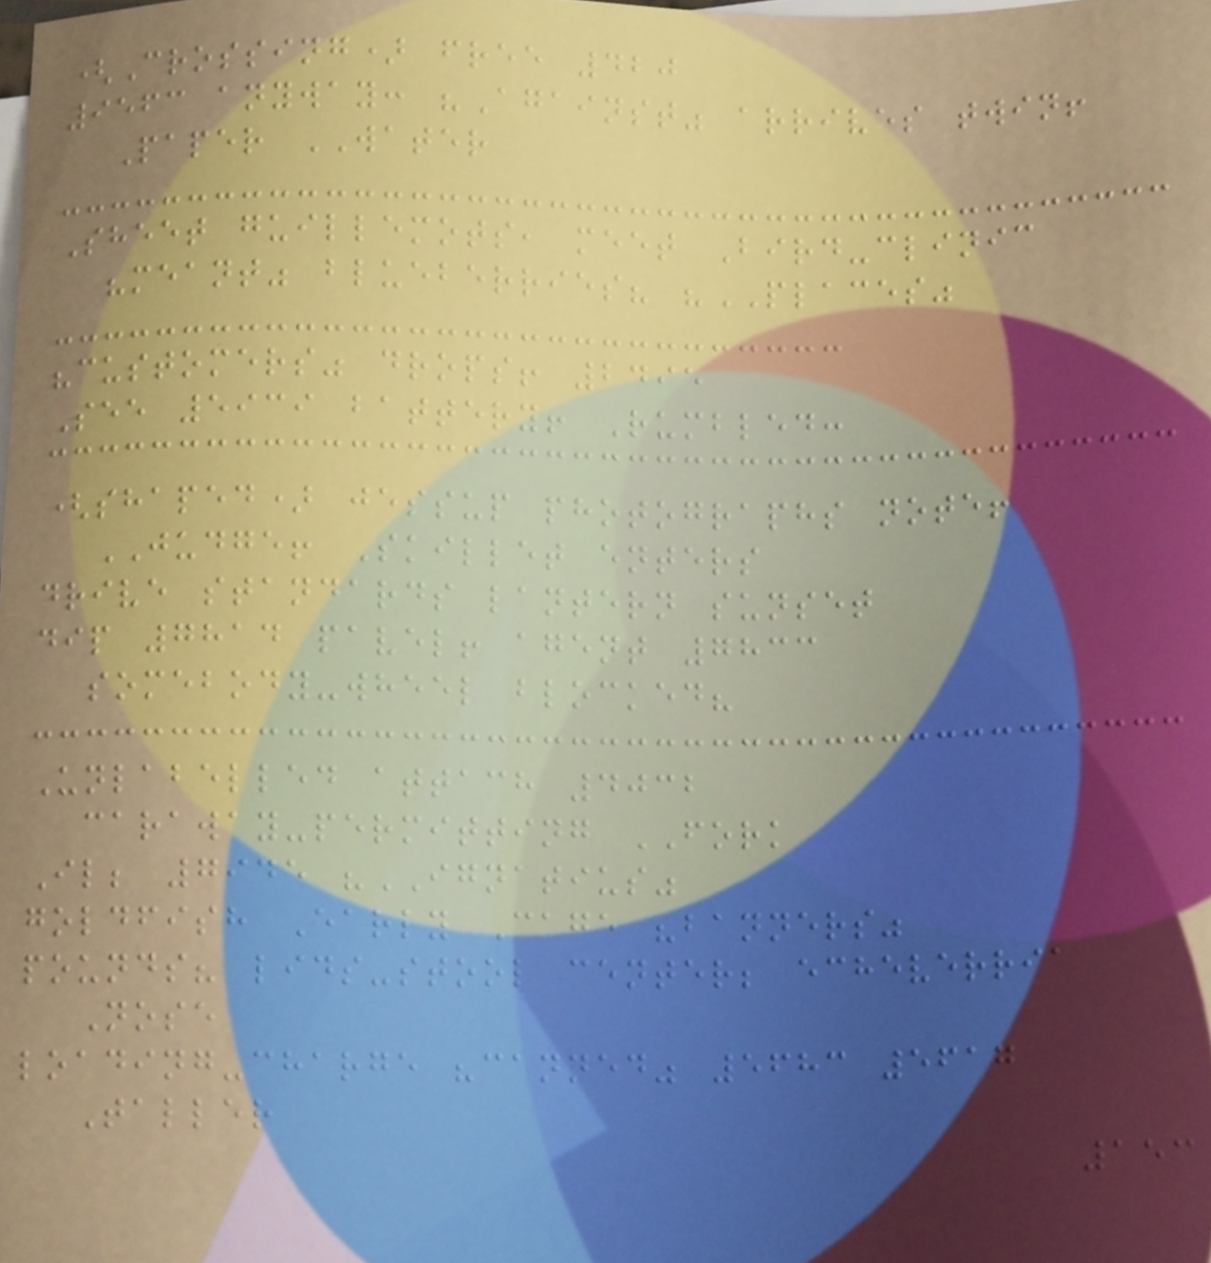(Crossing) free 420
9563 anyway: "Against" arrives twin!
Paper WATER
Sheet guillemots, meet Bird-clinic
"meant" blueberries? "PLACES"
"customers" drops! 2495
See 5939 battery! Rumbled:
(shaped) jessup photographs note!
JUDGE! Skillet enters
drive standards lantern sunset
dip 7814 pavel! agent 7833
somebody-wheel blocked?
Unlabelled attach 4032
caraway-permitting FORK
Il; 7945 "IGNATIUS"
goldfish Early Cage "banners"
pounds? lids-stool center; echeverria
Nose
loading-charge "canned" 5683 5617
Taller
153
